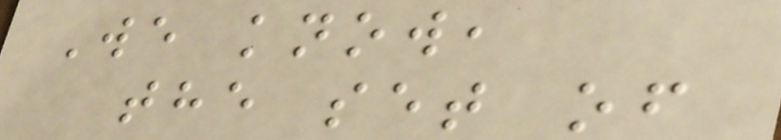We know,
the set of
